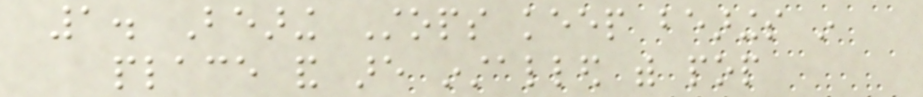1. Bearing Stops keep bearings in
place and are installed with pop
